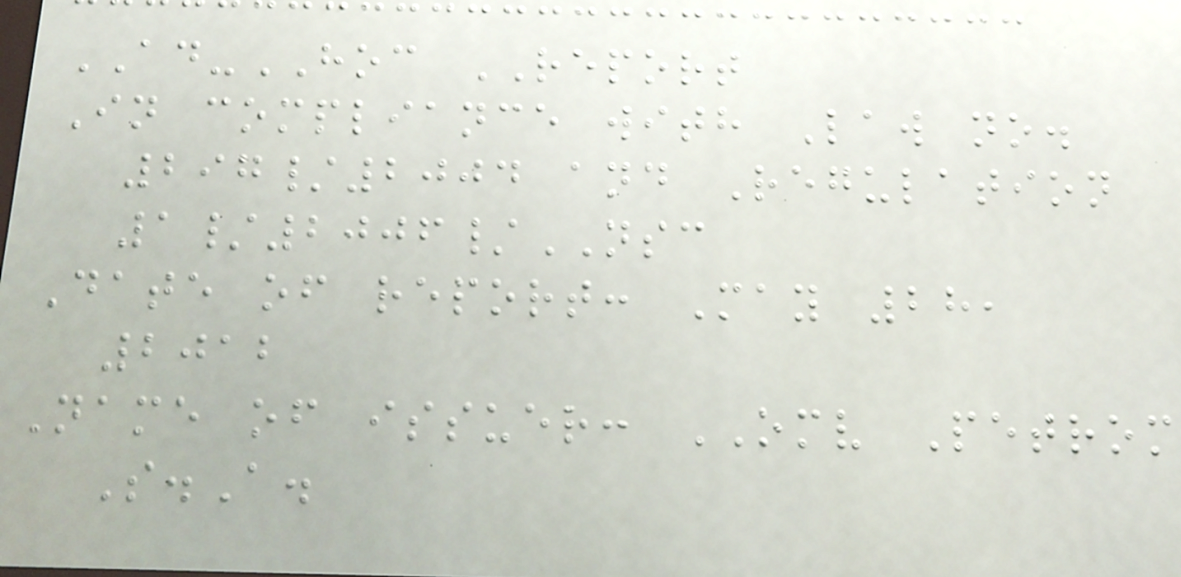AD-HOC REPORT
In compliance with Law no.
297/2004 and Regulation
1/2006/NSC
Date of report: May 28,
2012
Name of issuer: OMV Petrom
S.A.
